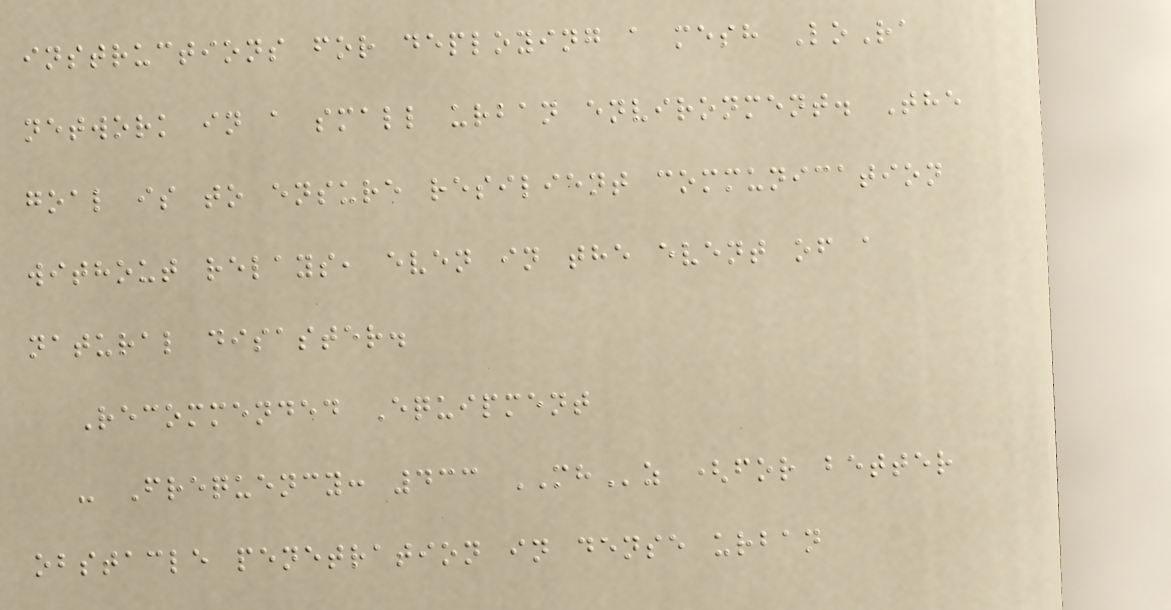instructions for deploying a mesh LoRa
network in a small urban environment. The
goal is to ensure resilient communication
without relays, even in the event of a
natural disaster.
Recommended Equipment
- Frequency: 433 MHz (for better
obstacle penetration in dense urban
